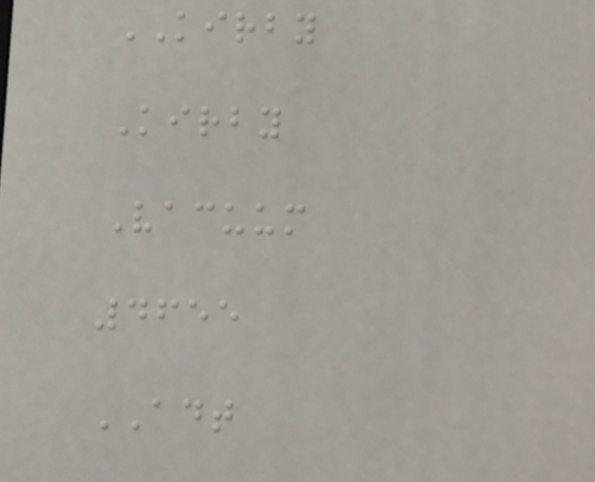KIRBY
Kirby
Vacuum
4655
ADT
